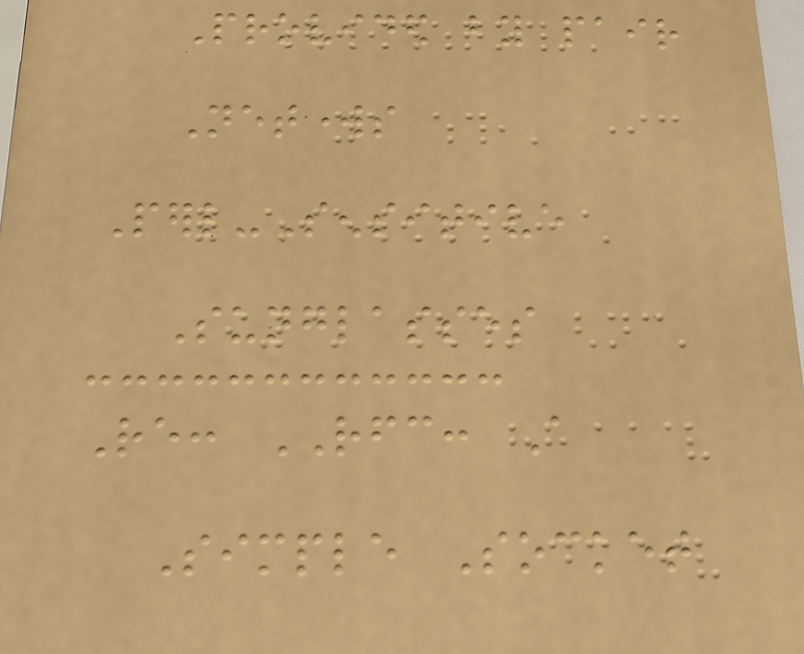Provided by pair
Networks
Perl-Sensitive
Sunglasses
Re: RFC: A
Simple Socket
